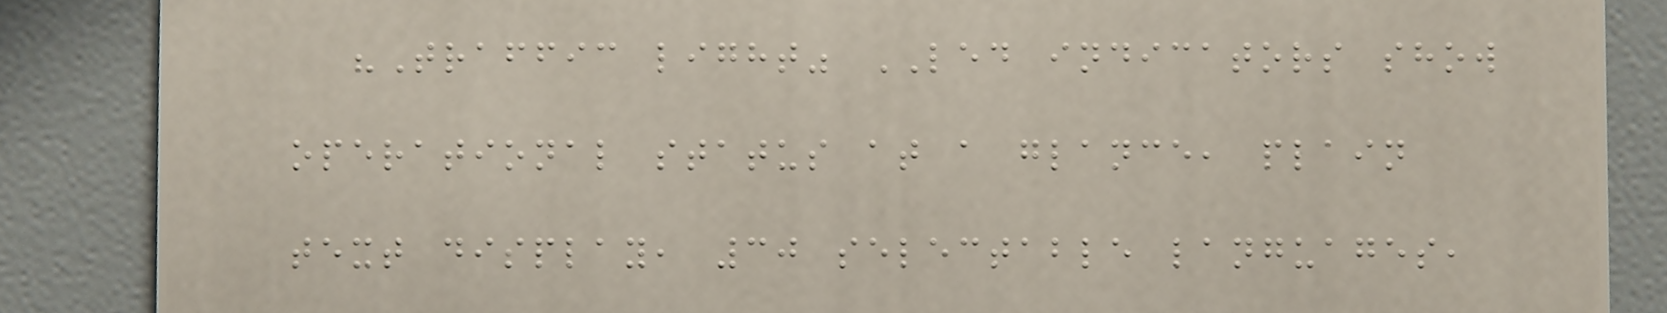"Traffic light" LED indicators show
operational status at a glance, plain
text display, 30 selectable languages,
